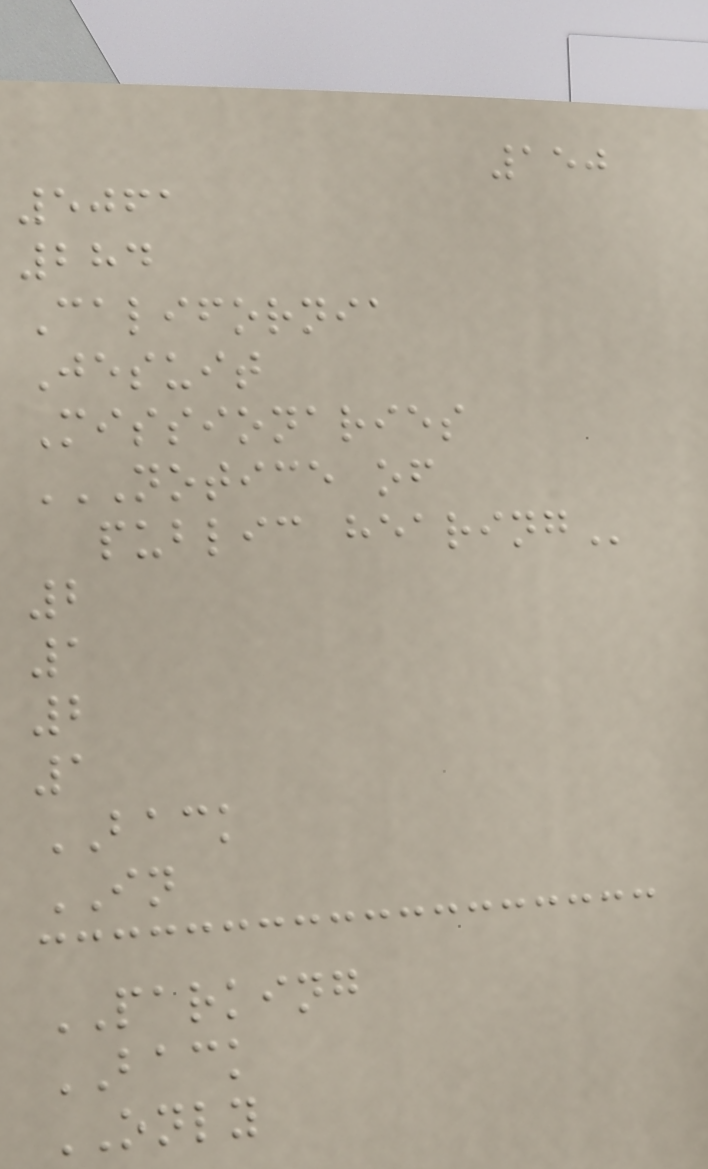150
5061
284
California
Jesuit
Missionaries
NOTICE OF
PUBLIC HEARING
2
1
2
1
BACK
IN
PARKING
BACK
ONLY
